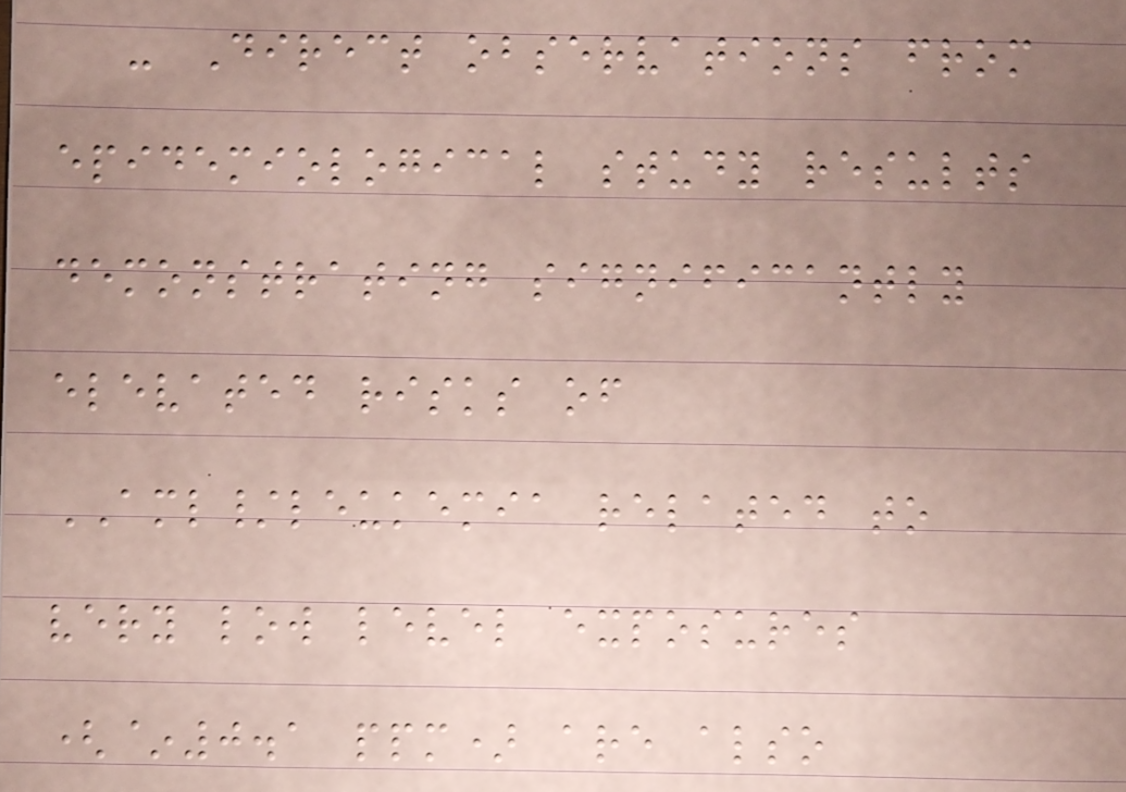- Direct observations from
epidemiological study results
demonstrating significantly
elevated risks of
AML/leukemia related to
very low level exposures
(~0.1 ppm) are also
